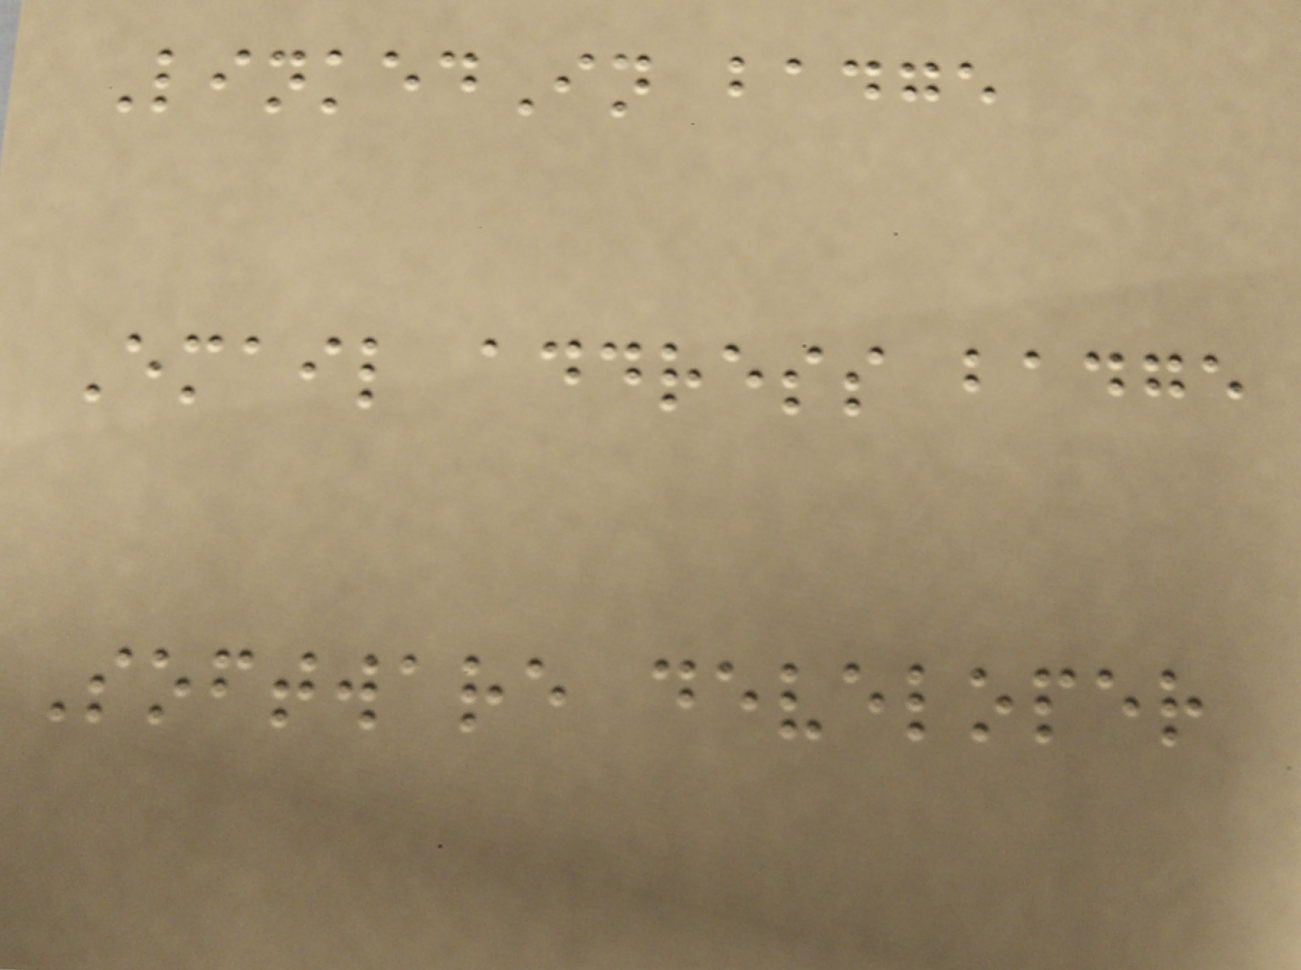LinkedIn badge
Email address badge
Software developer
